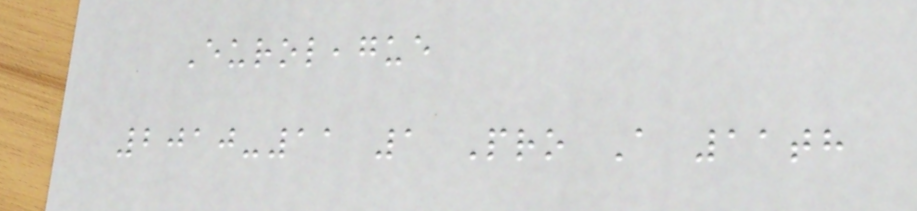Euroleague
2010-11 1 Pro A 11th
